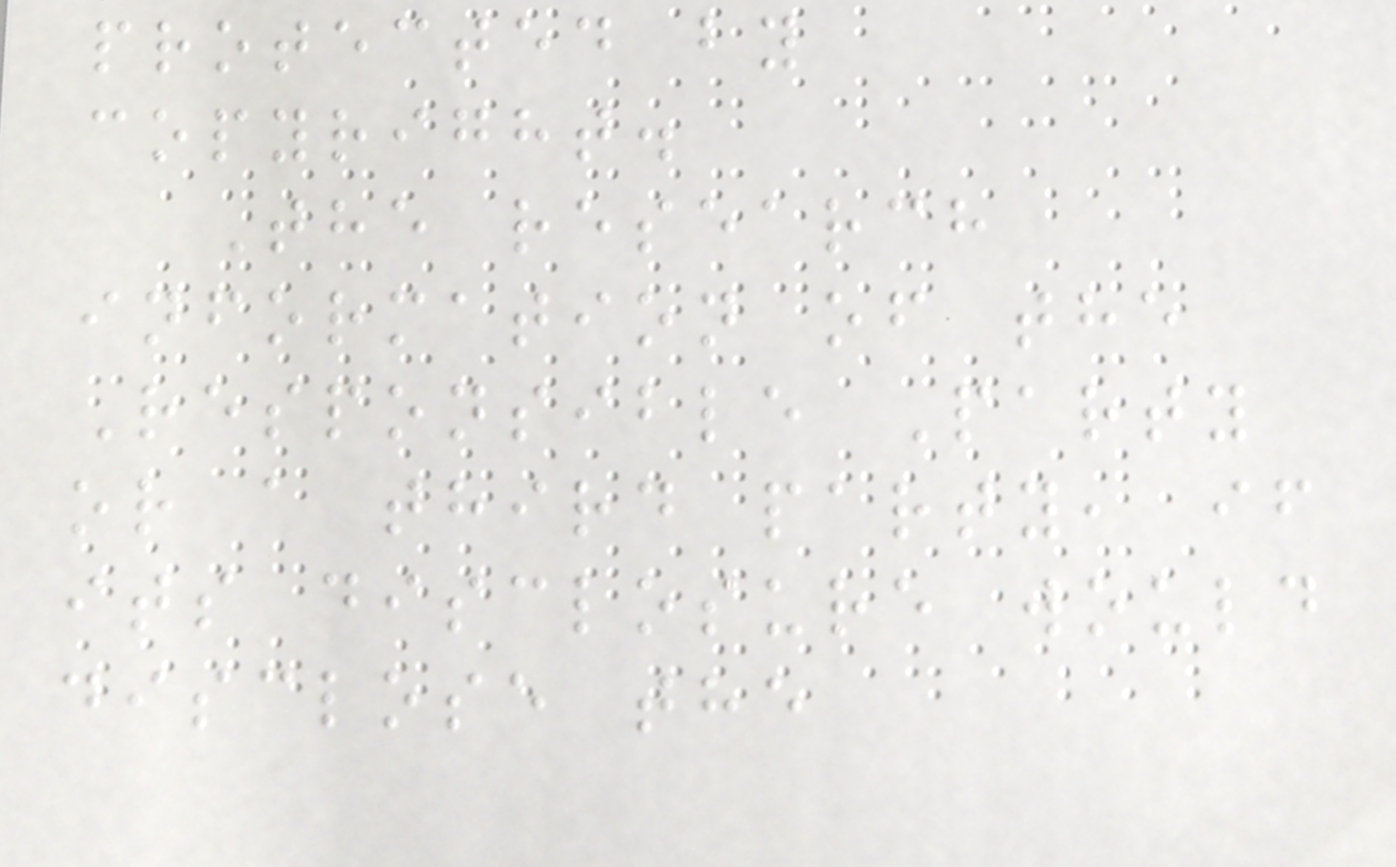protected by
copyright.
The research
information of the
Responsible Party
or a third party, if
its disclosure would
disclose the
